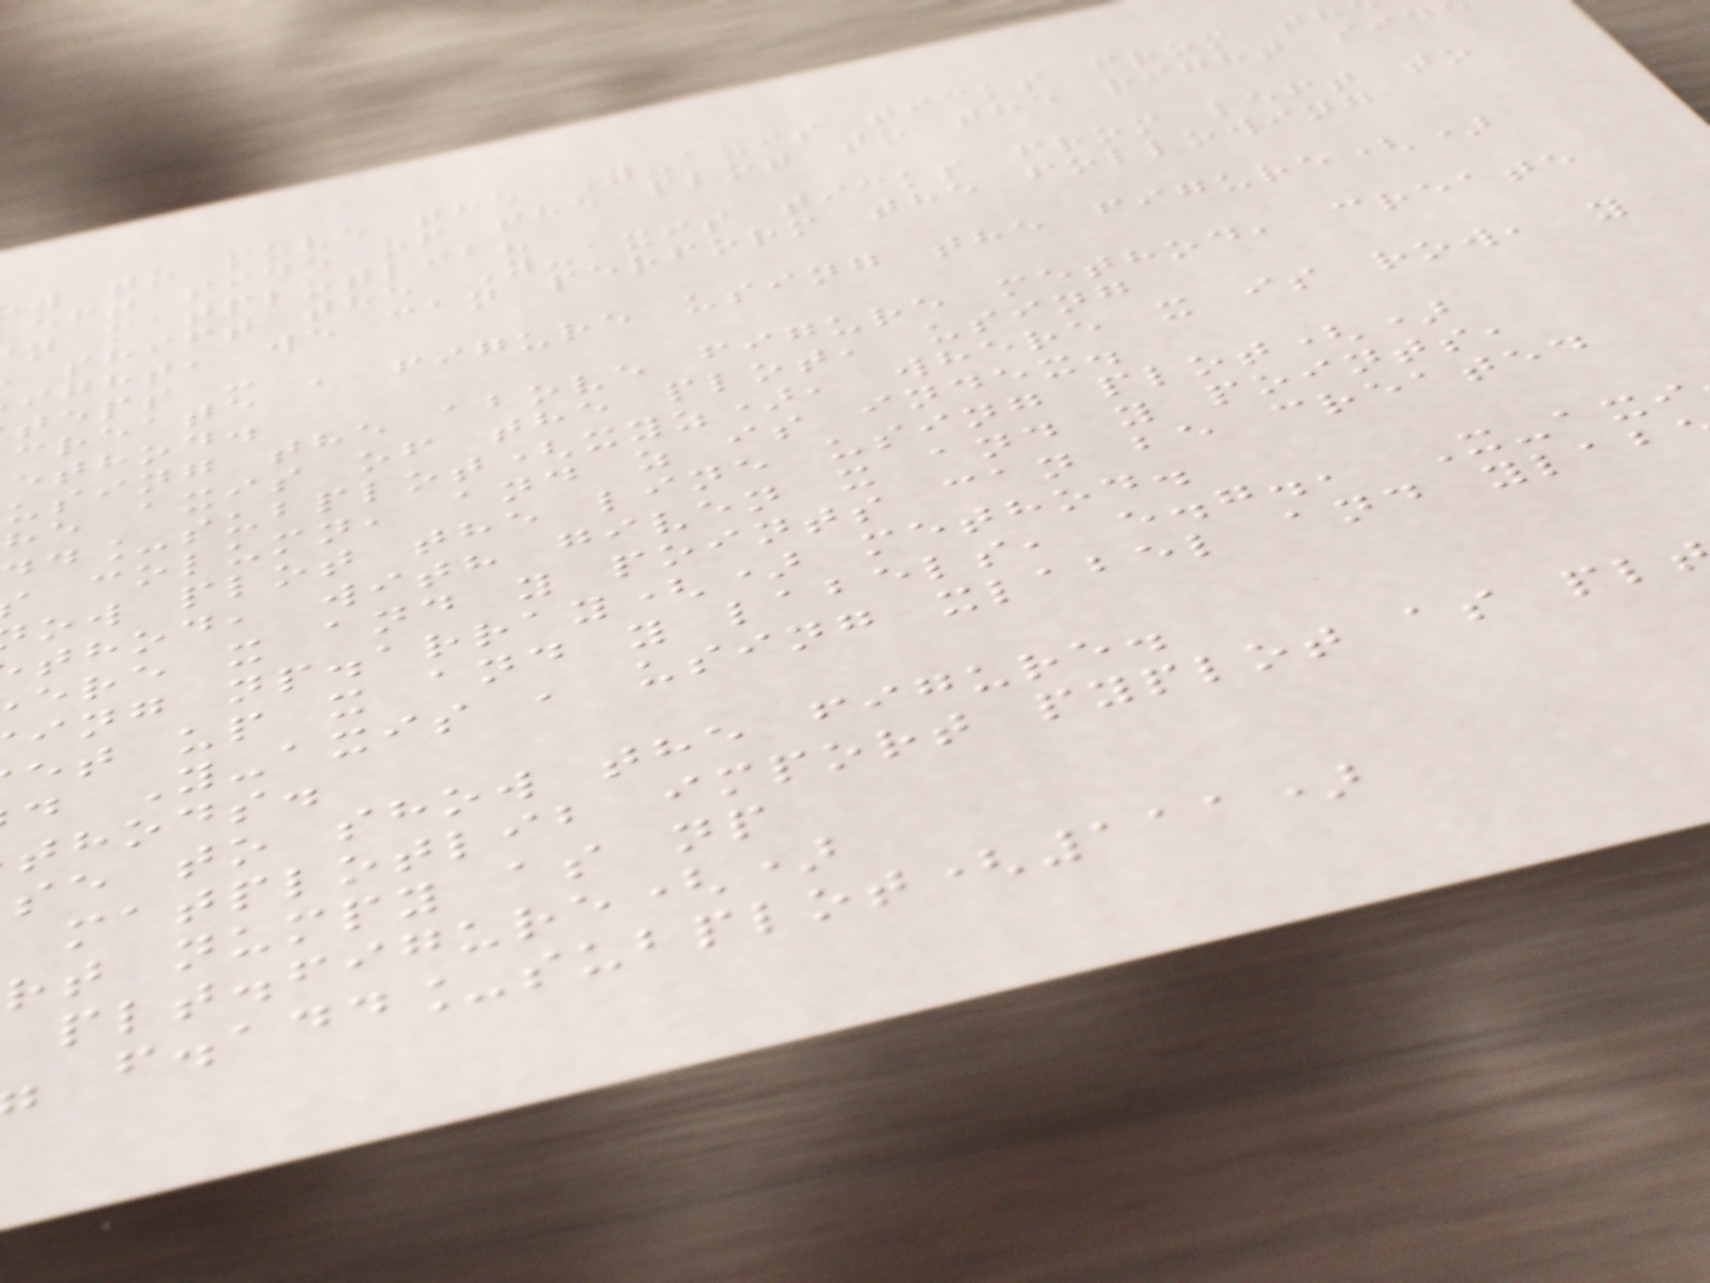w to move the Y-axis ticks from th
eft side of the plot to the right sid
n matplotlib?
shift the Y-axis ticks from left to
ight, we can perform the following
teps -
create a figure using the figure()
ethod.
using the above figure method, create
he axis of the plot, using
d_subplot(xyz), where x is row, y
column, and z is index.
ow plot the line using plot()
thod, with given x and y points,
ere x and y points can be created
ing np.array() method.
et up x and y labels, e.g., X-axi
d Y-axis , using xlabel and ylab
thods.
se to show the figure.
matplotlib import pyplot as pl
rt numpy as np
plt.figure()
f.add_subplot(111)
